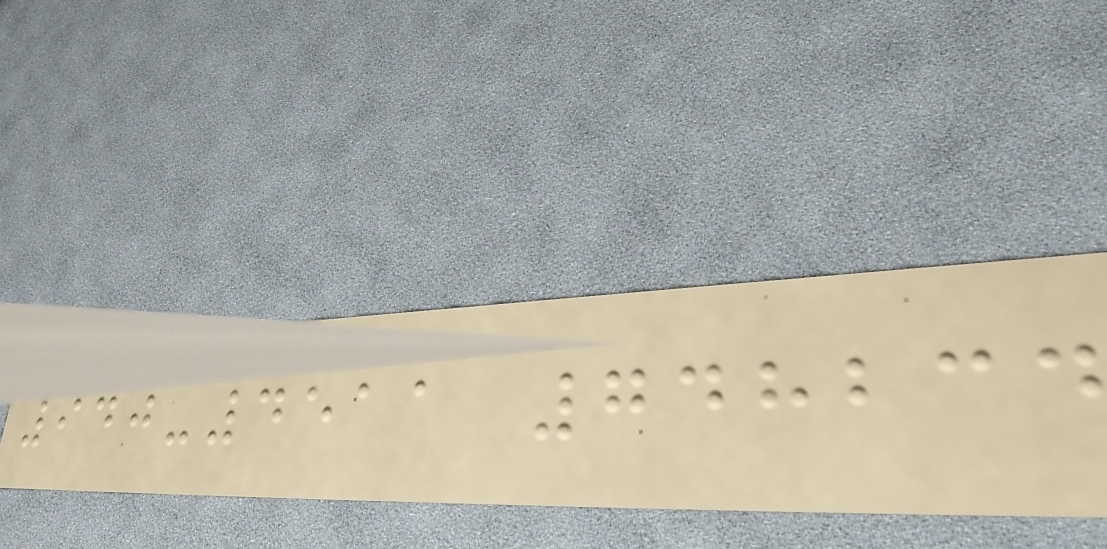940-4511 748234
